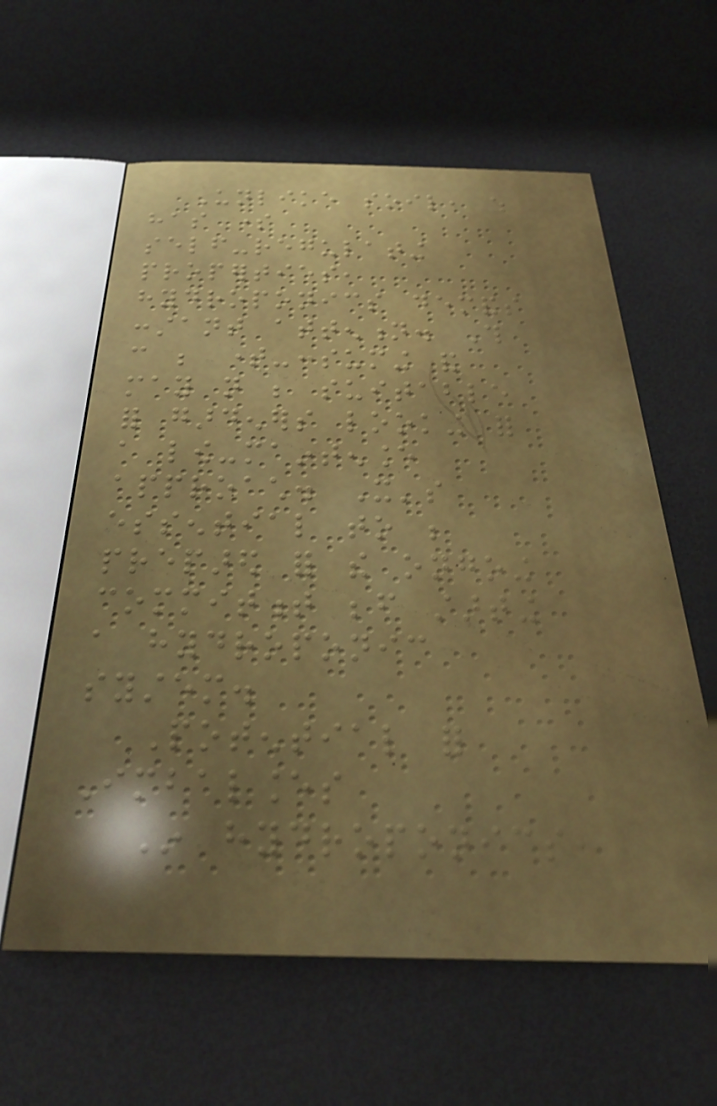Unlike soil, which
has some
self-regulating
properties,
hydroponics demands
constant attention. This
can be time-consuming and
may not be suitable
for gardeners looking for
a low-maintenance
approach. It's
essential to be
prepared for the ongoing
commitment before starting
a hydroponic
system.
Potential for
Imbalances
In hydroponics,
